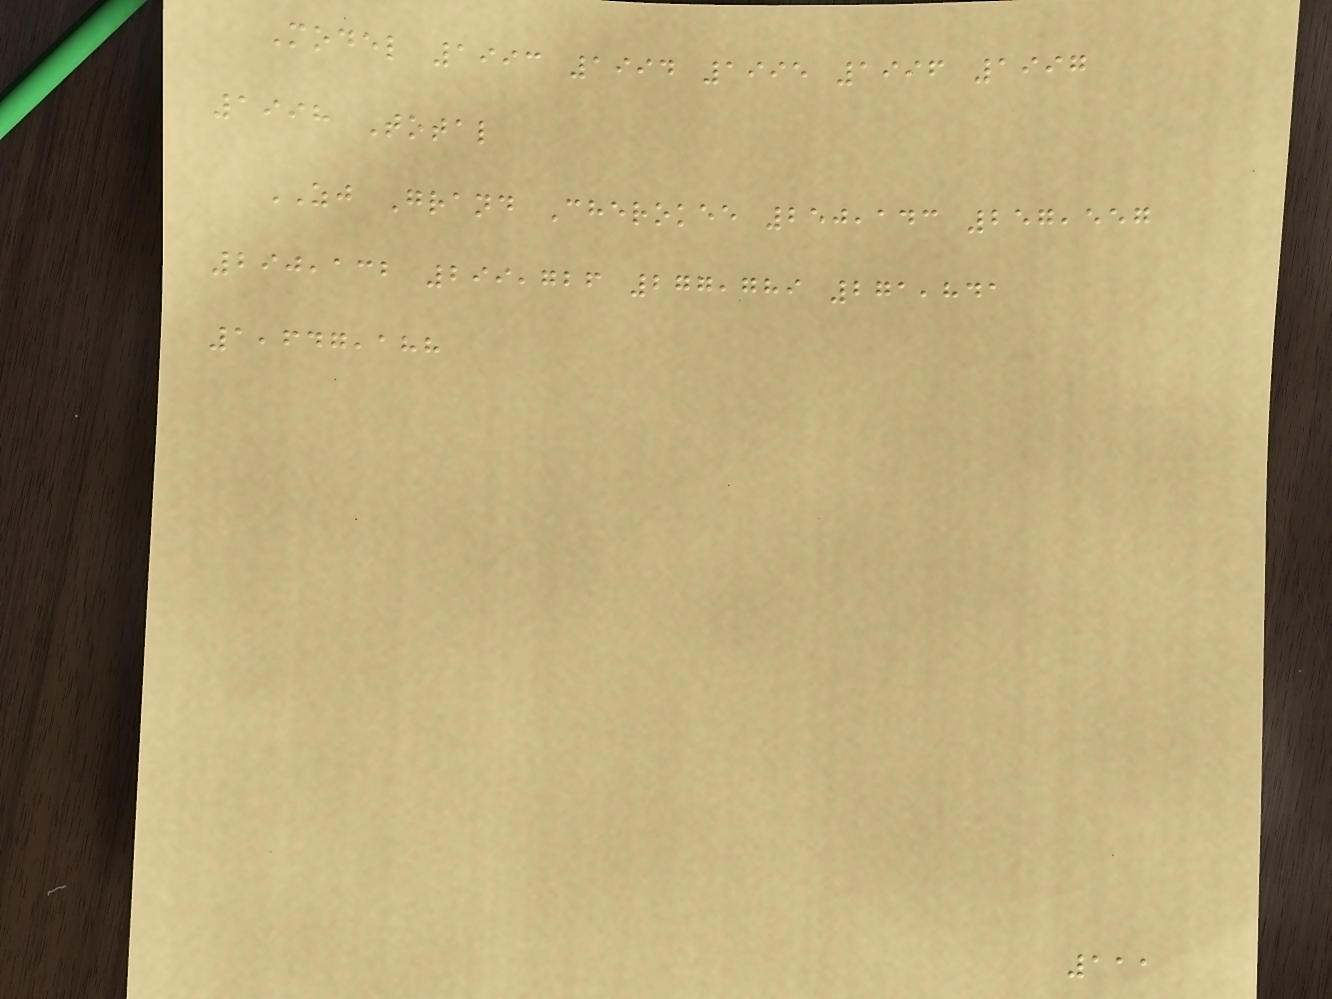Model 1993 1994 1995 1996 1997
1998 Total
ZJ Grand Cherokee 250,143 257,557
290,132 299,726 277,789 271,841
1,647,188
111
